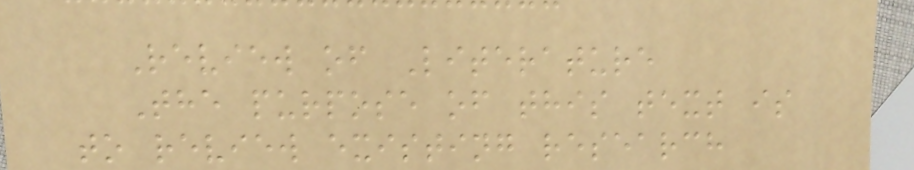Review of Literature
The purpose of this text is
to review existing research
